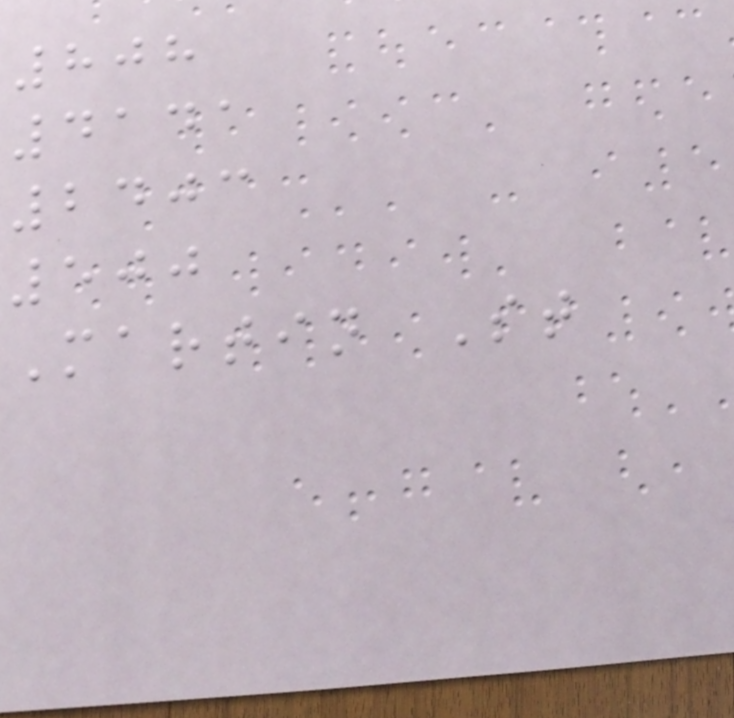808
4141
2403
500
Martin St
